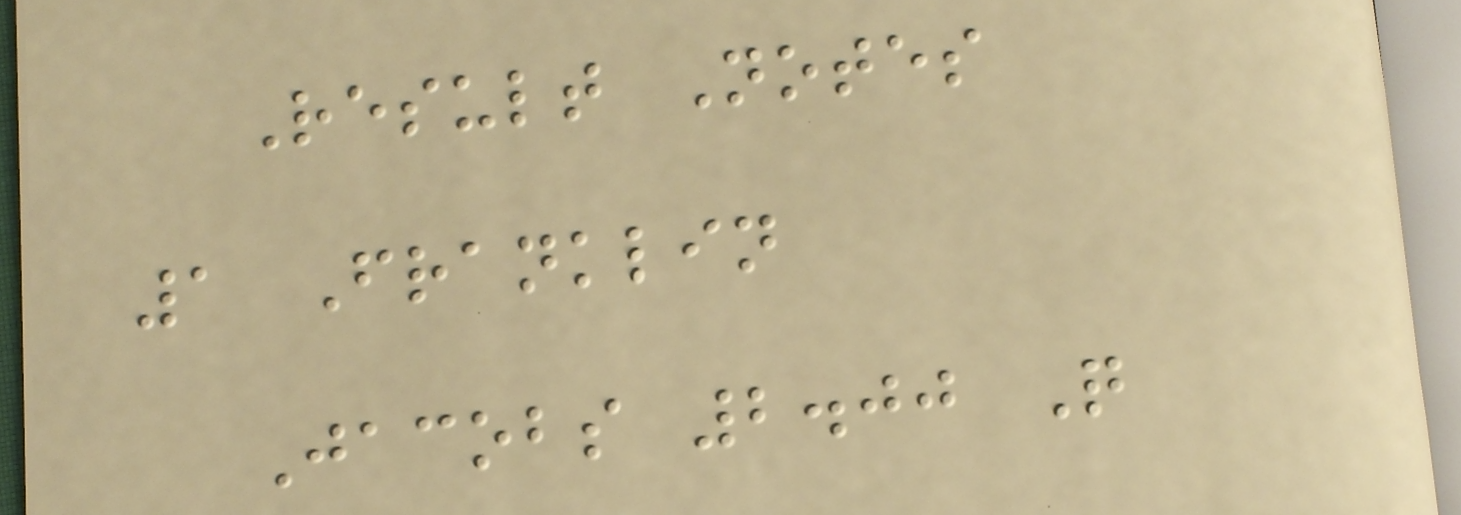Result Notes
1 Franklin
Jacobs 2.00 Q
